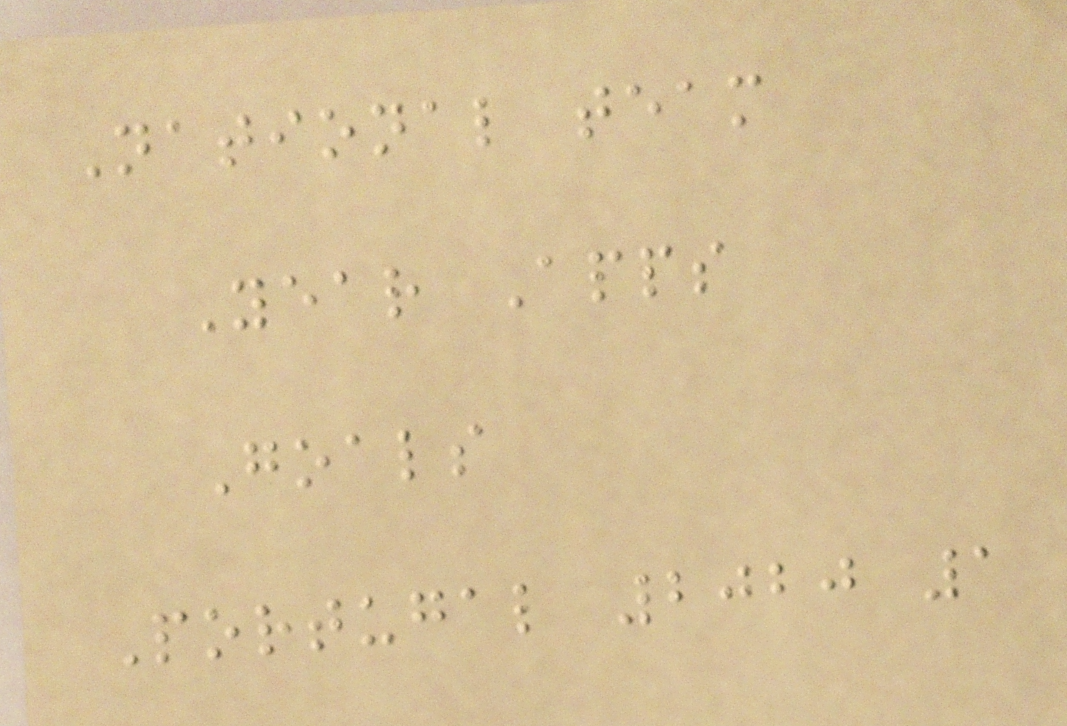National team
Year Apps
Goals
Portugal 2020 1
